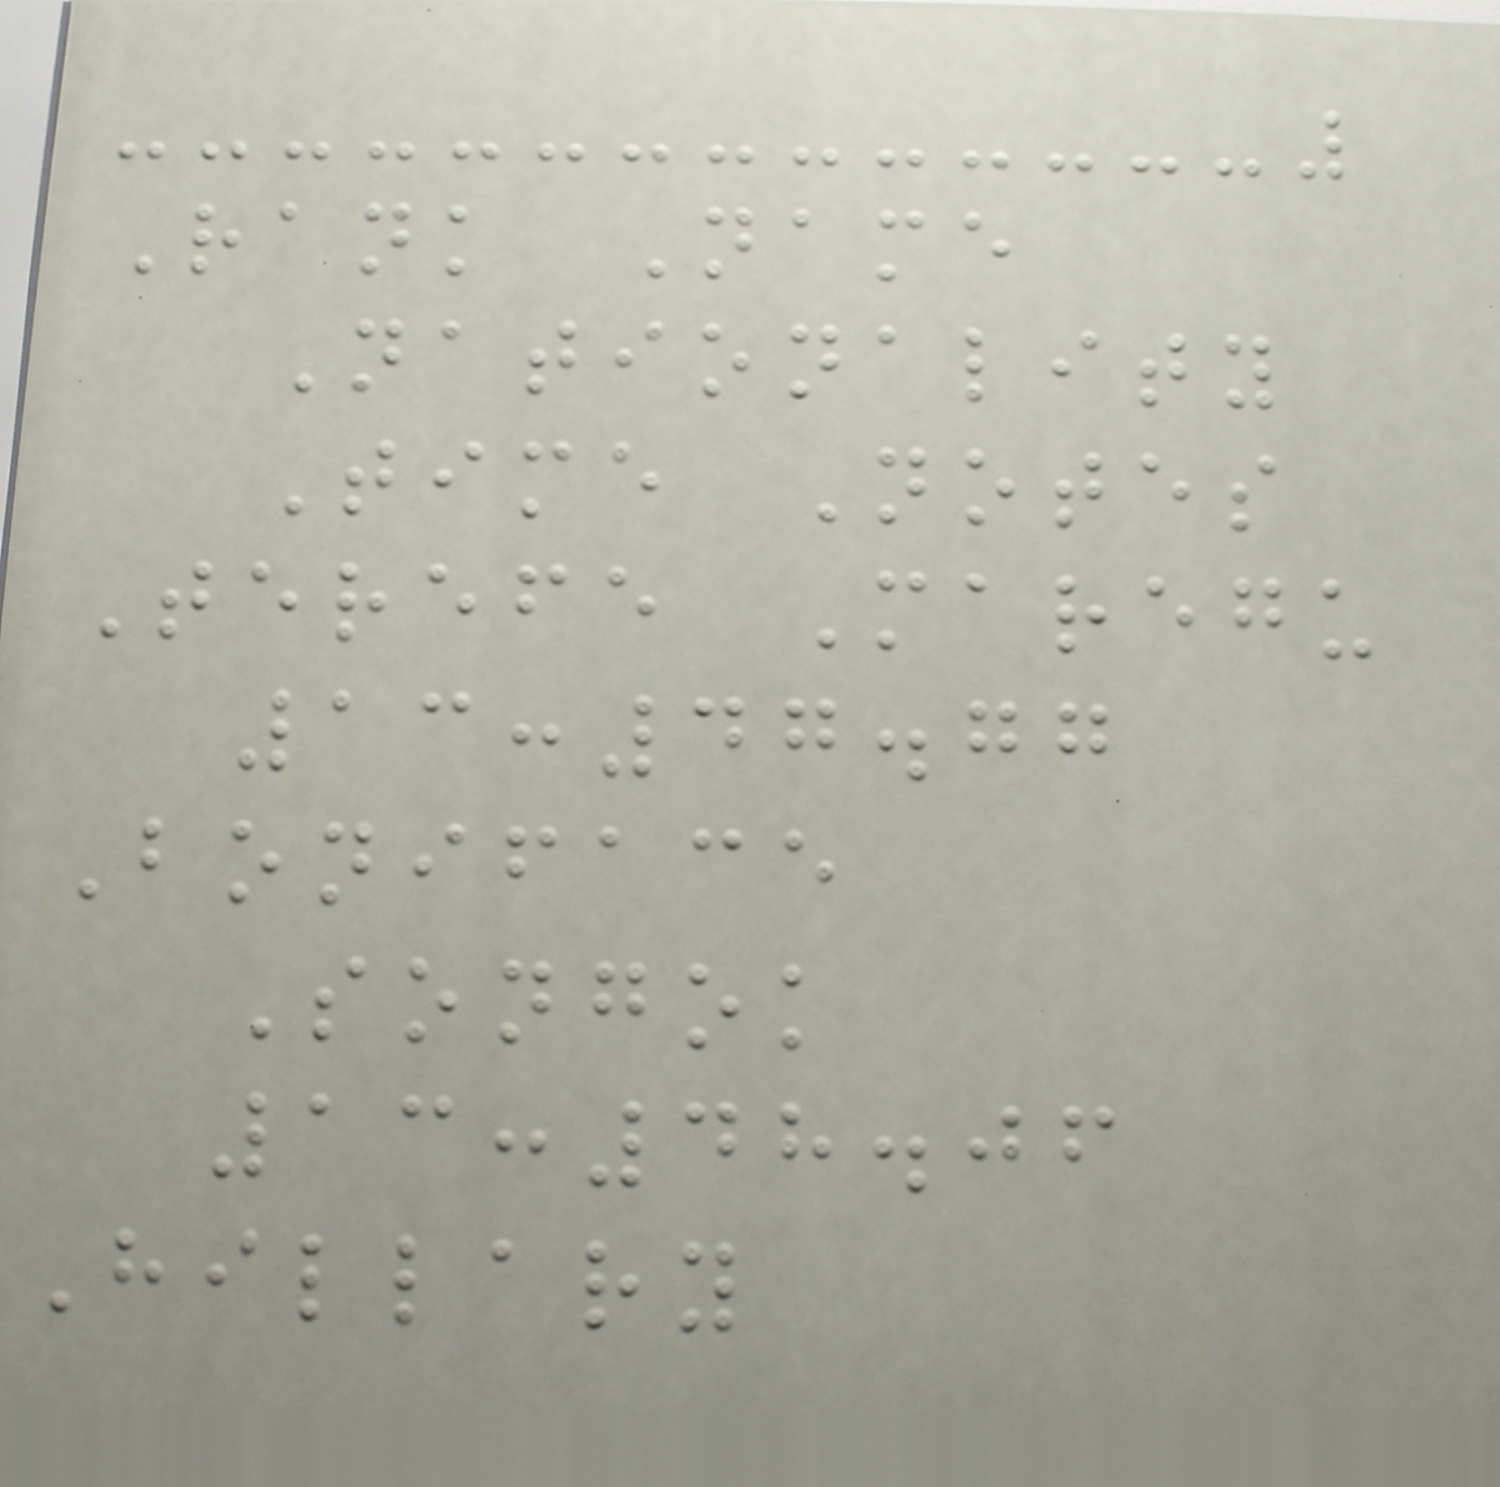Rank Name
Nationality
Time Notes
Terefe Maregu
13:47.77
Boniface
Songok
13:48.06
Hillary
